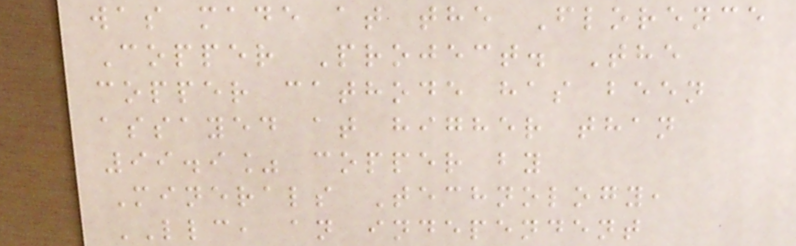was made at the Florence
Copper Project. The
copper cathode has been
assayed at higher than
99.9% copper by
Minerals Technology,
LLC, an independent
